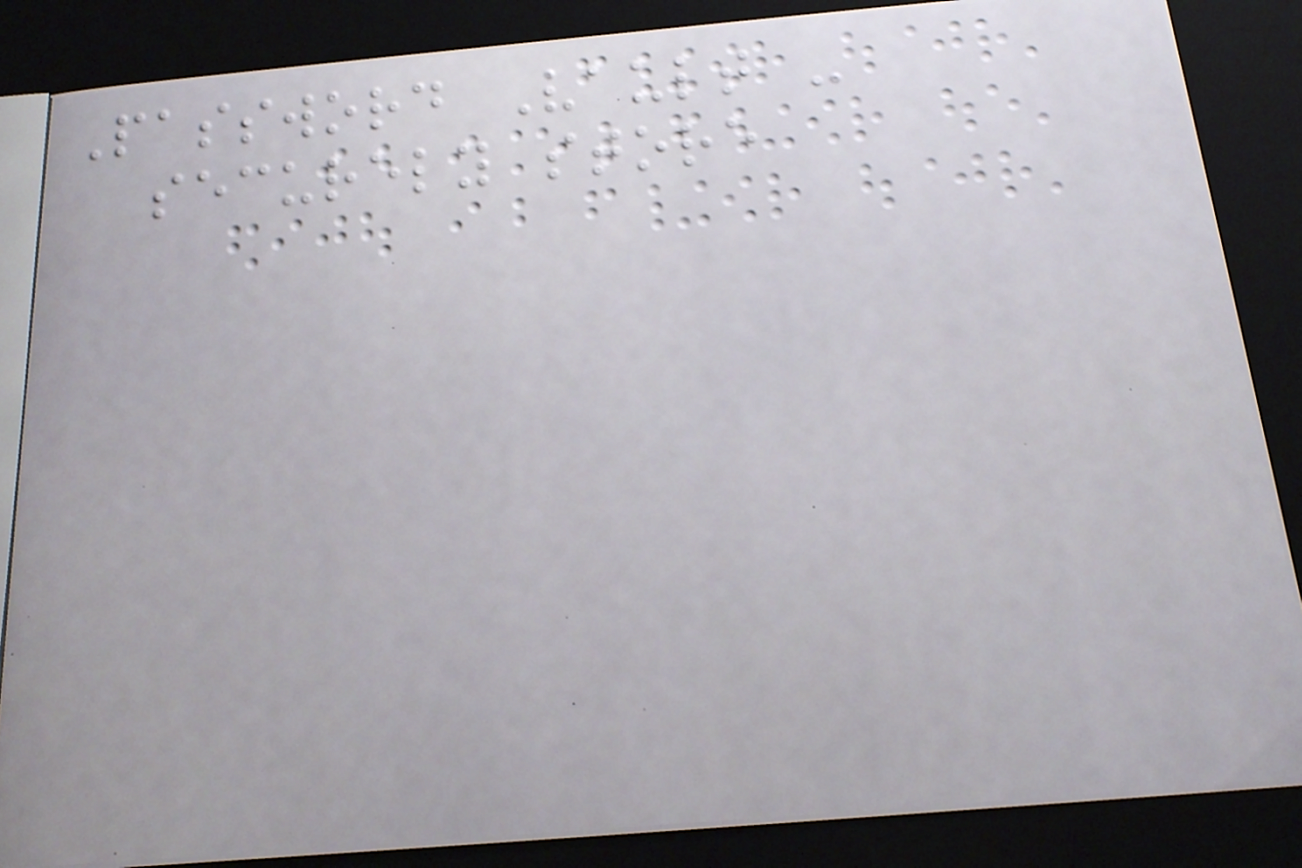Password Vault -
securely store
